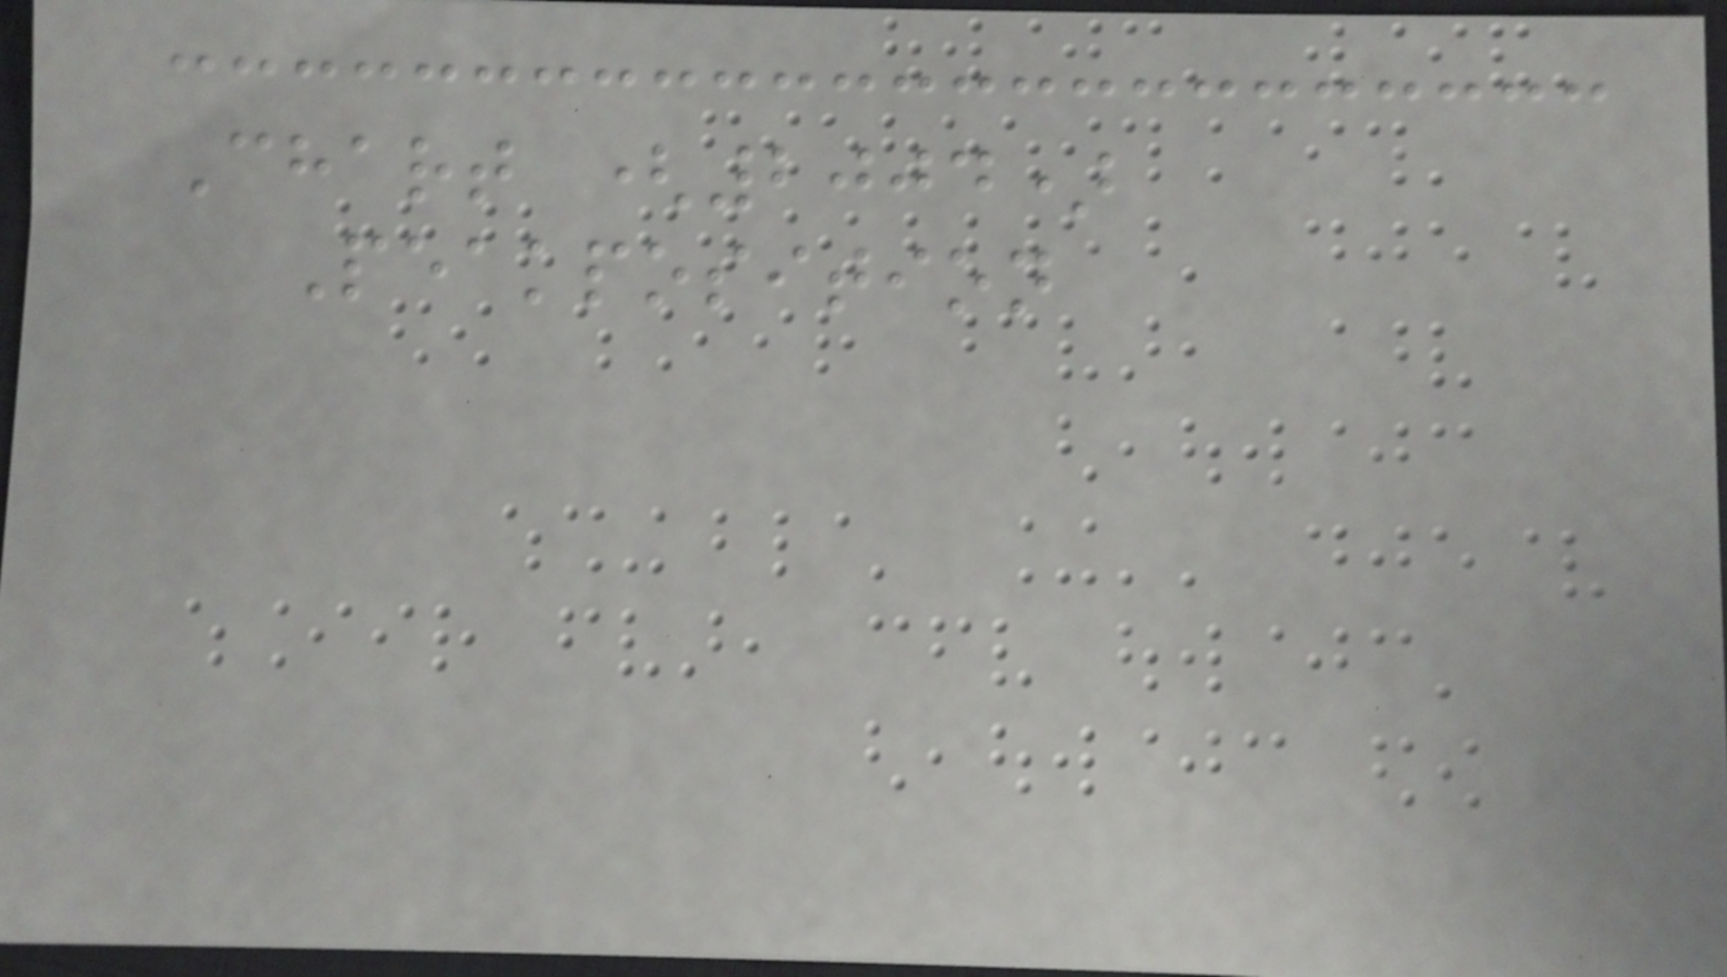Chart (2004)
Peakposition
